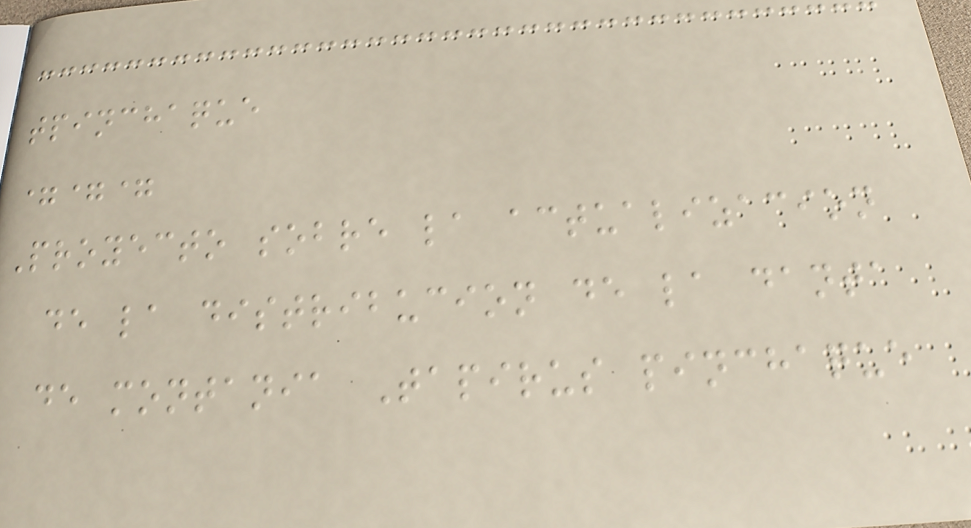tpinchaque
===
Proyecto sobre la actualizacion
de la distribucion de la danta
de montania Tapirus pinchaque
